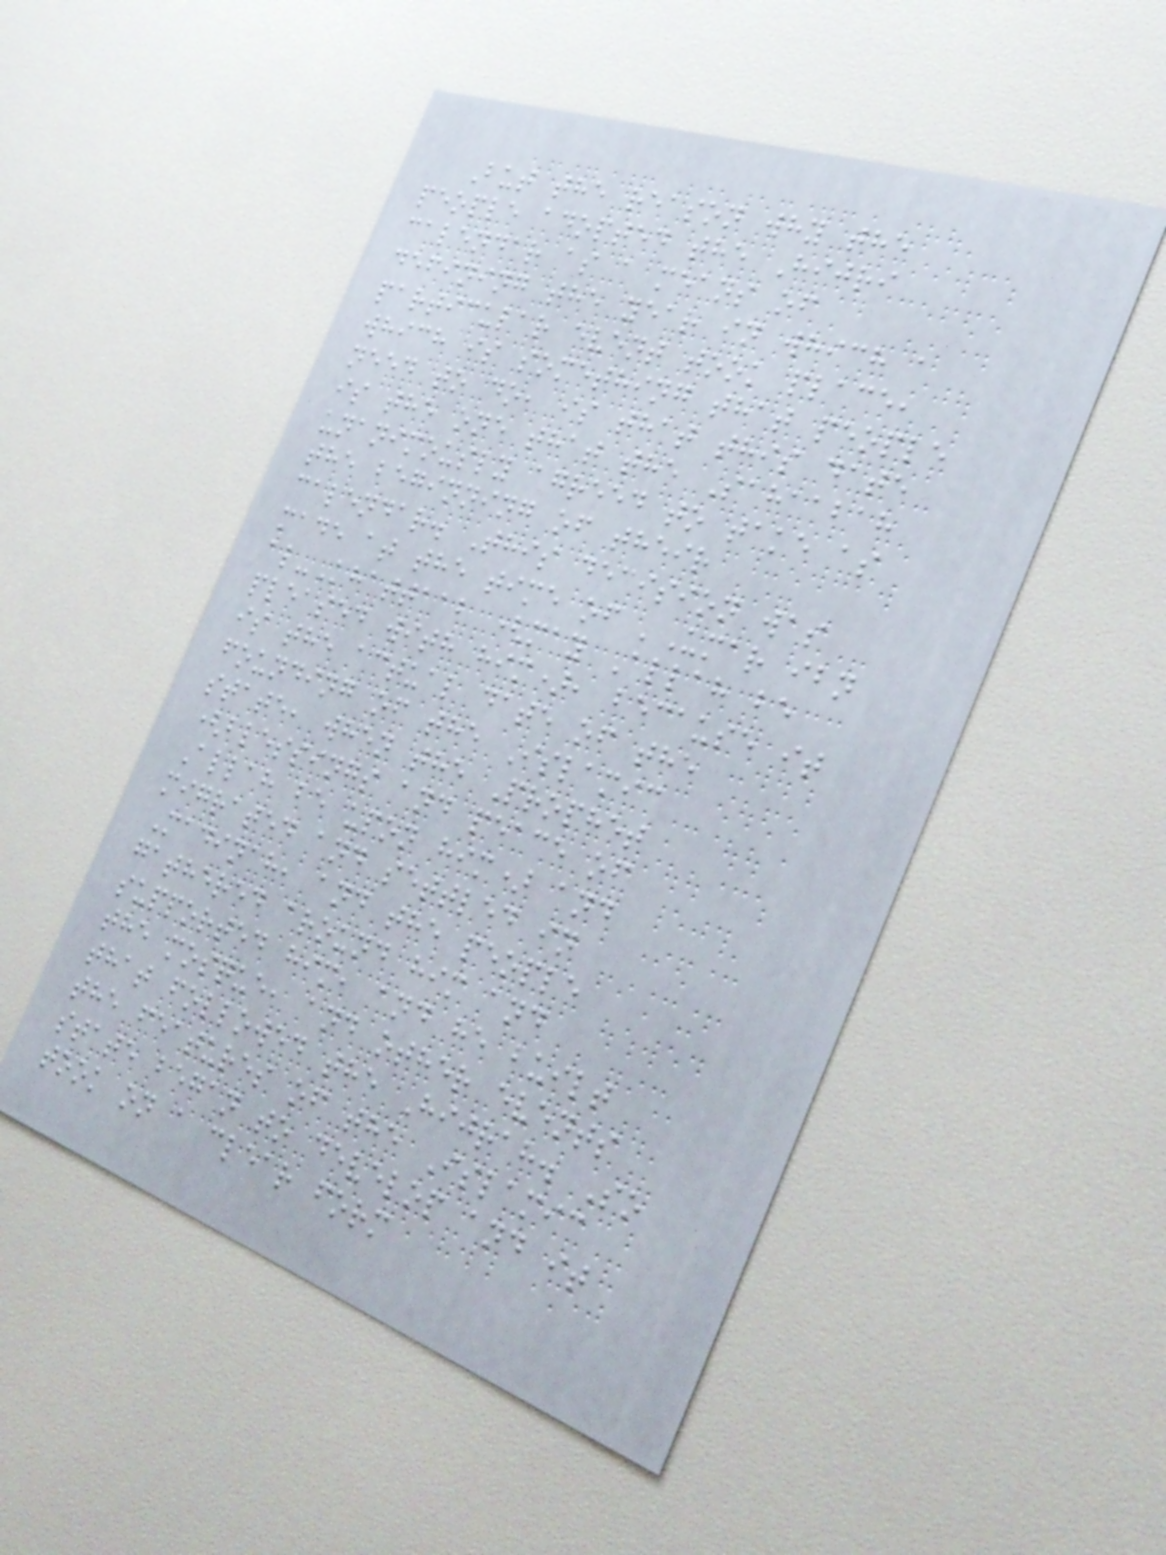But the reason why the
people adopted the Hijri
calendar as a means of
defining the year in which a
particular event took place,
which is something that people
need to do, is that this date
is the one that the Sahaabah
unanimously agreed to take as
the beginning of their
calendar. This decision was
made at the time of 'Umar ibn
al-Khattaab (may Allah be
pleased with him), because it
is the actual date of the
founding of the Islamic
state, when the Prophet
(blessings and peace of
Allah be upon him) and
migrated and settled in
Madinah, and the people
gathered around him and
supported him, and he built
the mosque, and other events
that followed the Hijrah. So
the features of the Islamic
state began to develop and it
took on a clear form
